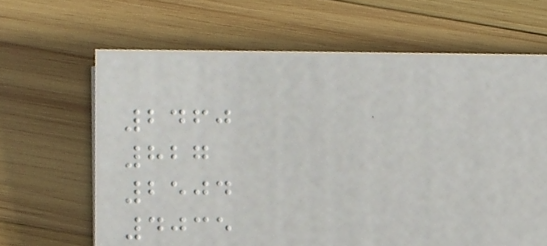2460
827
2504
4035
